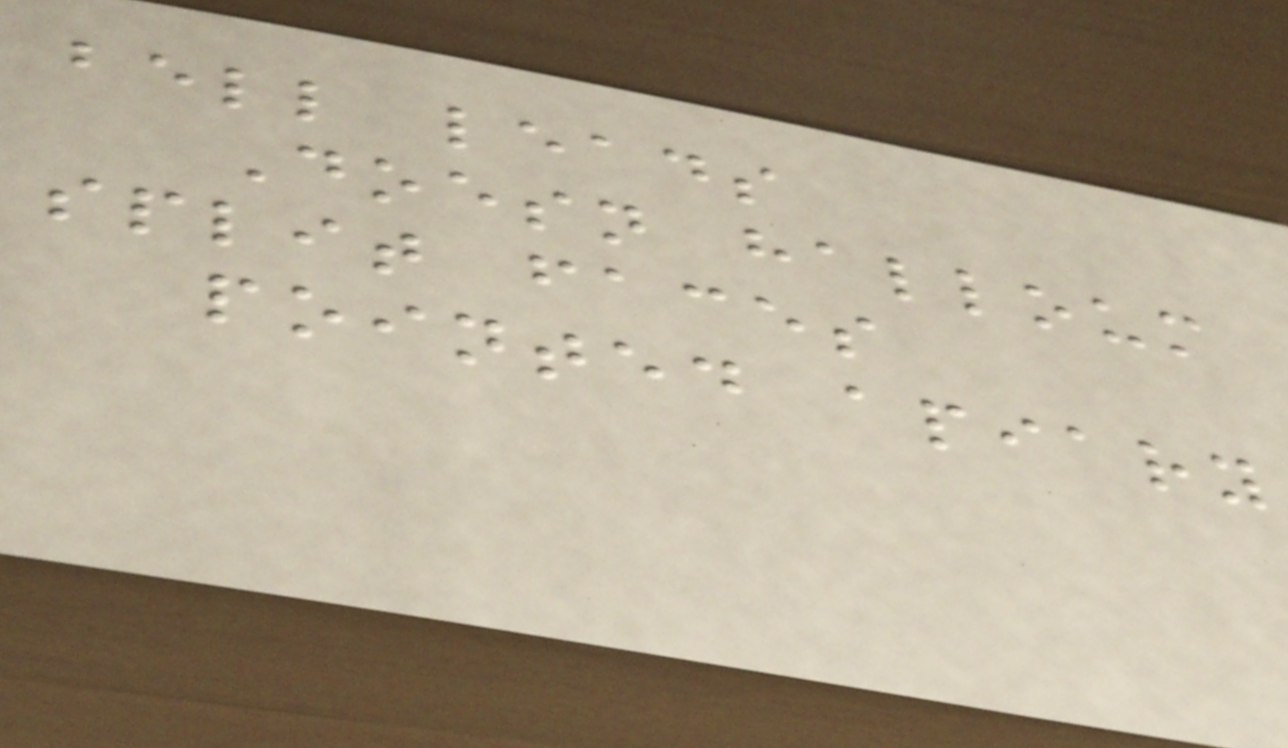bell leads
Doesn halloum
split faces
pointed apiary
